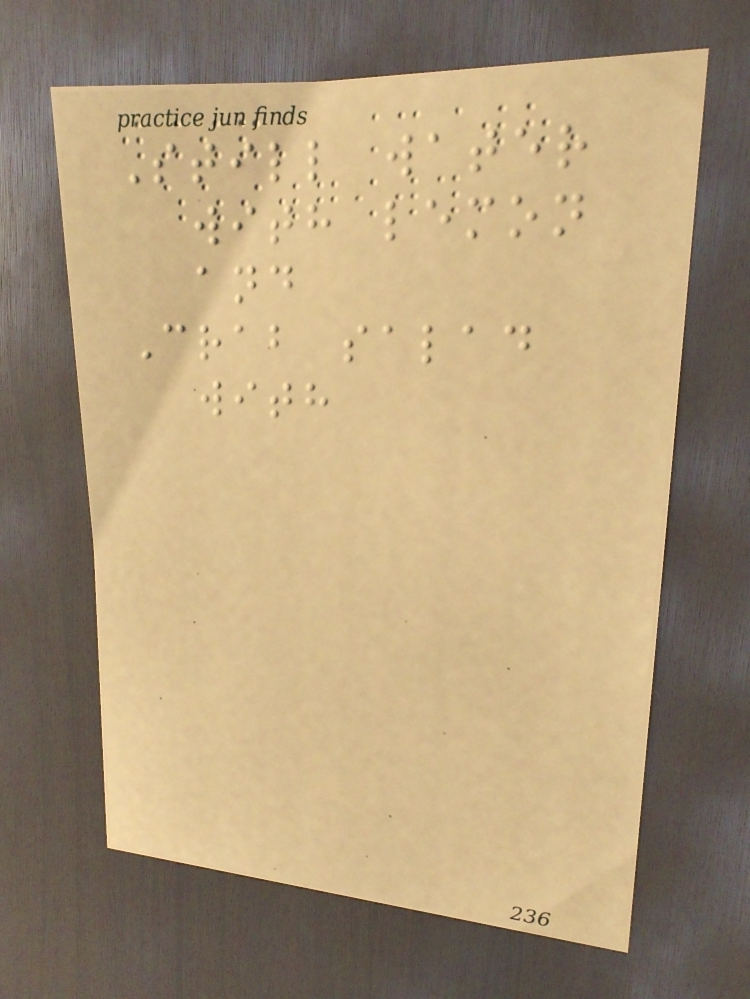Still water
with lemon
and
Crab salad
with
